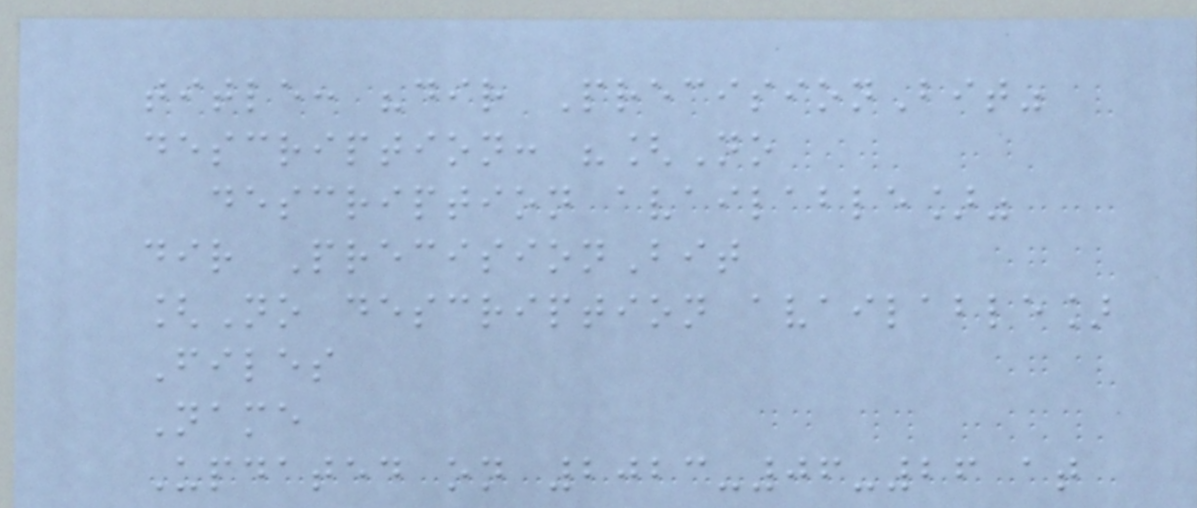title: "dir PrecisionBit"
description: "[No
description available]"
dir PrecisionBit
[No description available]
Files
Name
Updated on 2023-06-26 at
